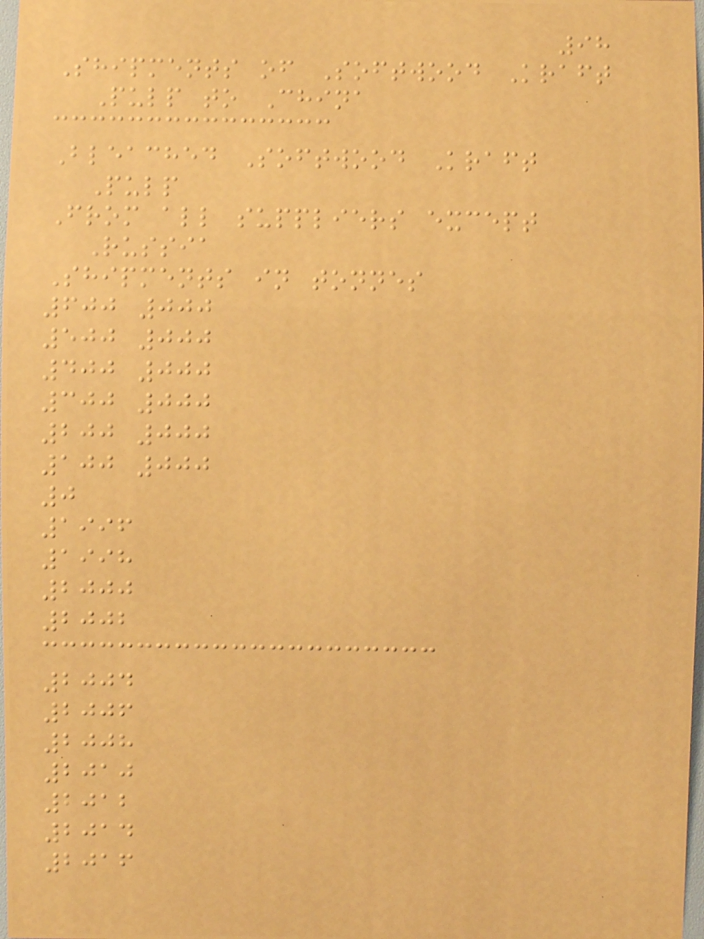98
Shipments of Softwood Kraft
Pulp to China
Bleached Softwood Kraft
Pulp
From all suppliers except
Russia
Shipments in tonnes
600 000
500 000
400 000
300 000
200 000
100 000
0
1996
1998
2000
2002
2004
2006
2008
2010
2012
2014
2016
